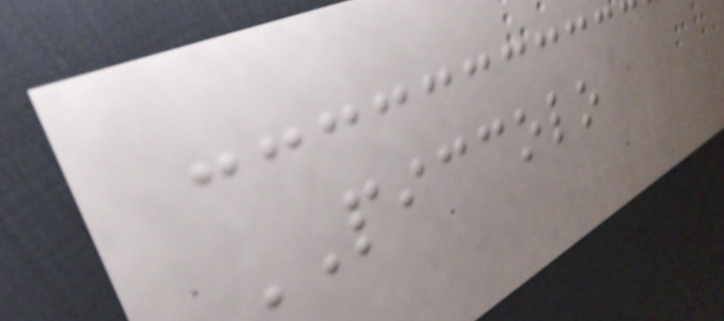PICCOLO
